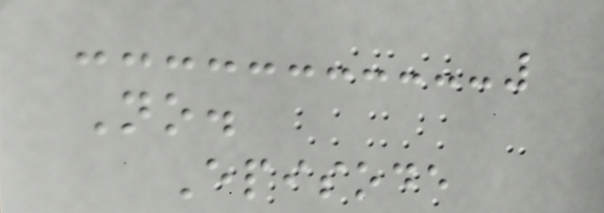No.
Episode
